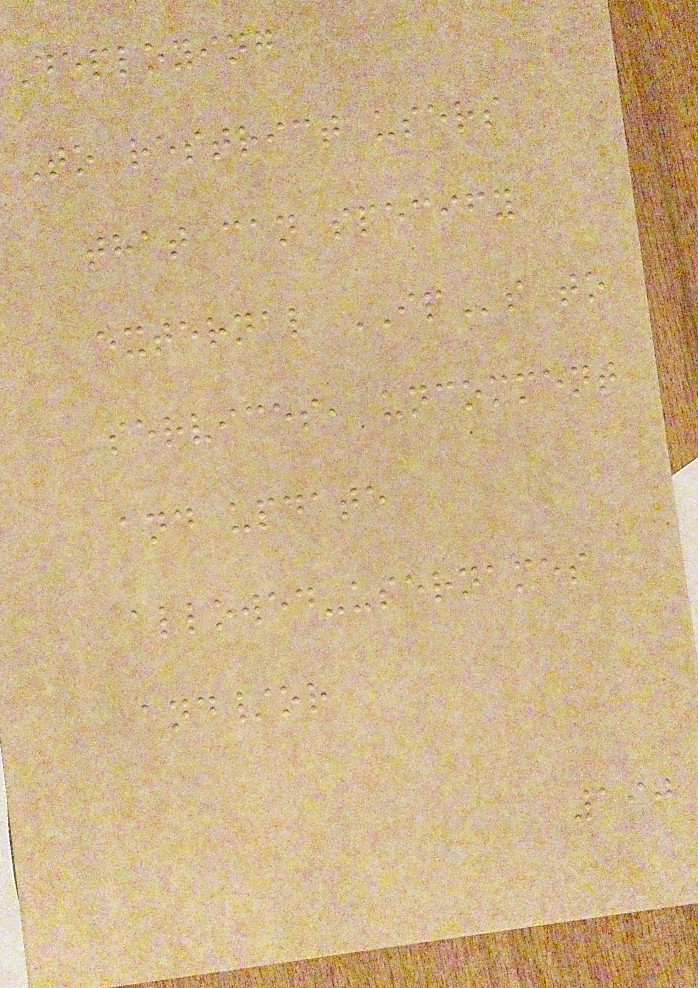Deploying
To restrict users
that can specify
external IPs to
services, uncomment
and update
allowed-usernames
and/or
190
